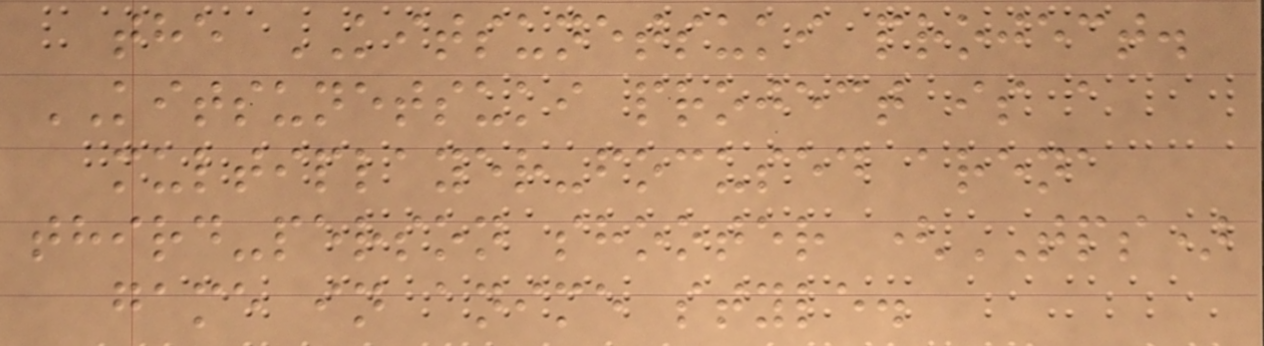the KITSUNETSUKI project.
KITSUNETSUKI project is a
multiplayer-focused arena
third-person shooter (TPS)
game in anime style.
